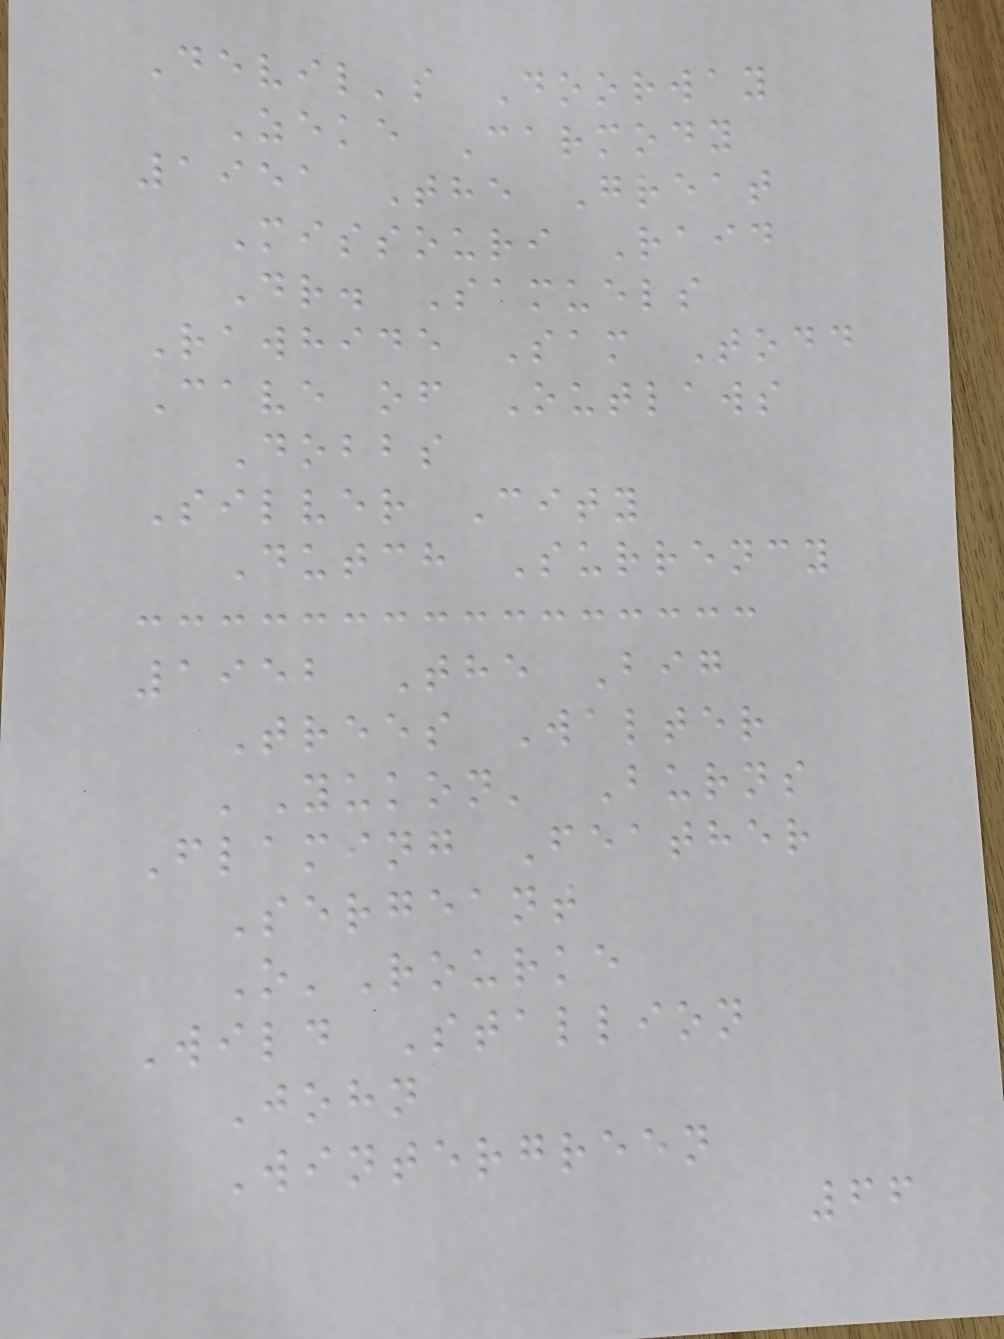Devil's Doorway
Zeke Carmody
1951 The Great
Missouri Raid
Dr. Samuels
Rawhide Sam Todd
Cave of Outlaws
Dobbs
Silver City
Dutch Surrency
1952 The Big
Trees Walter
'Yukon' Burns
Flaming Feather
Sergeant
O'Rourke
Wild Stallion
John
Wintergreen
66
